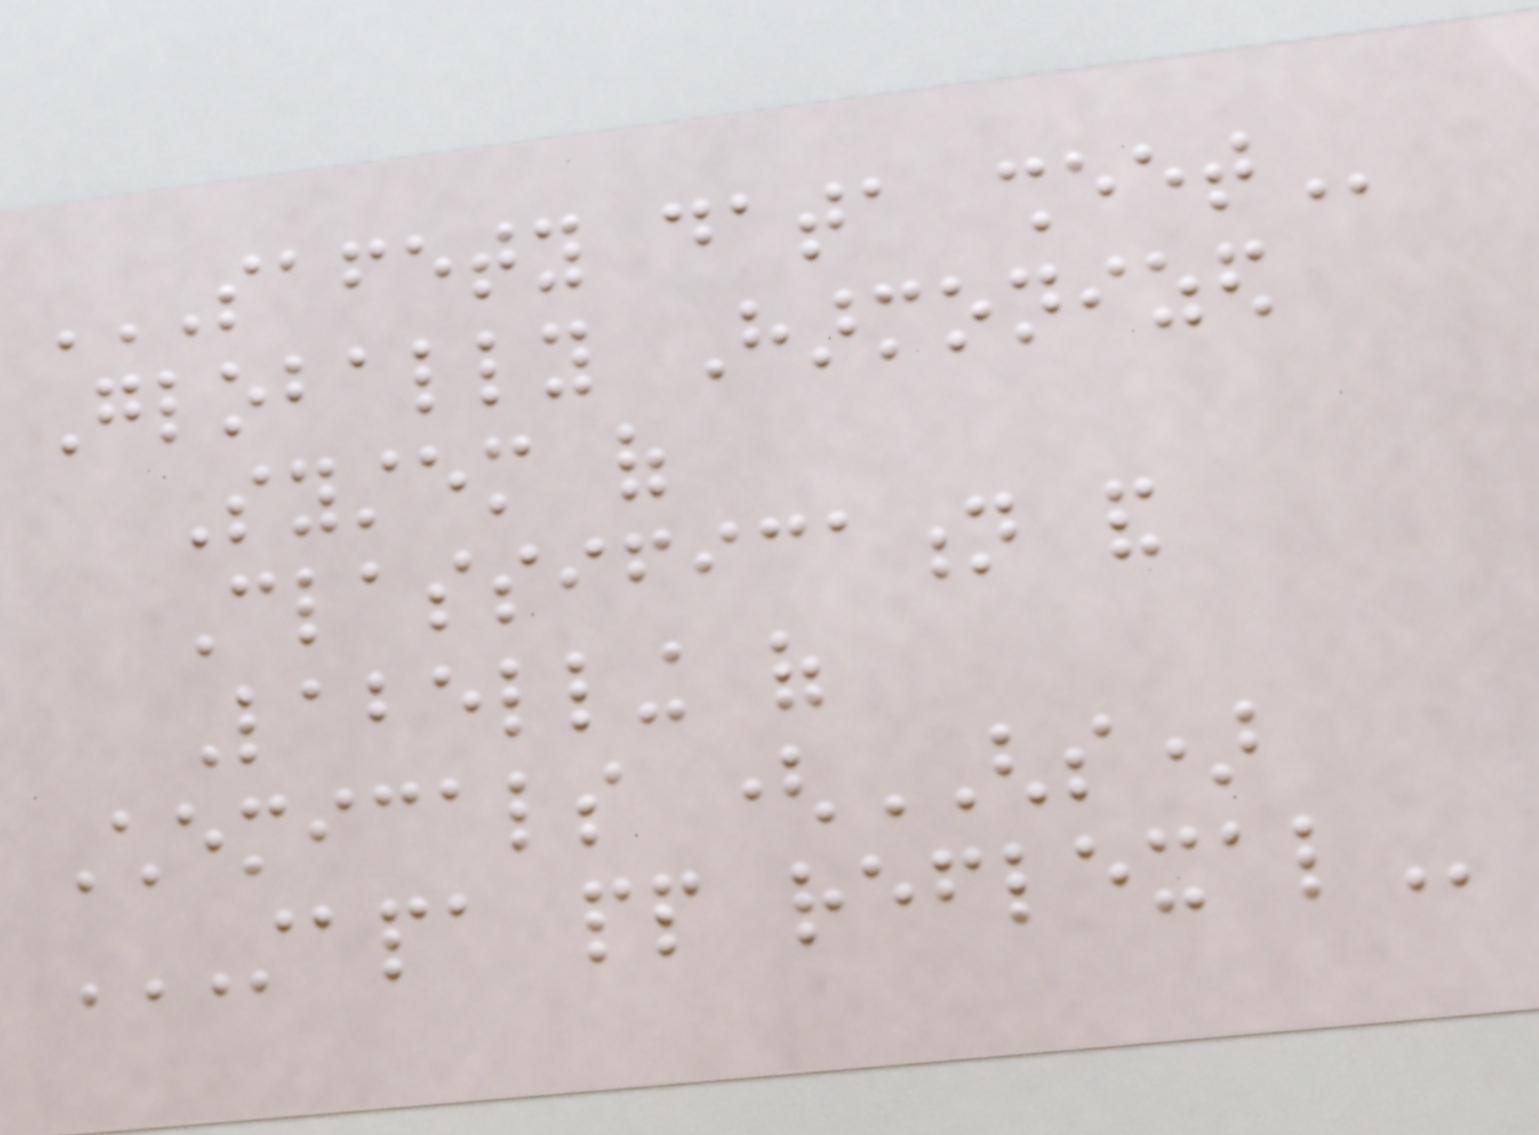SAFETY DATA SHEET
Globally Harmonized
System of
Classification and
Labelling of
Chemicals (GHS)
STAPA PP REFLEXAL
